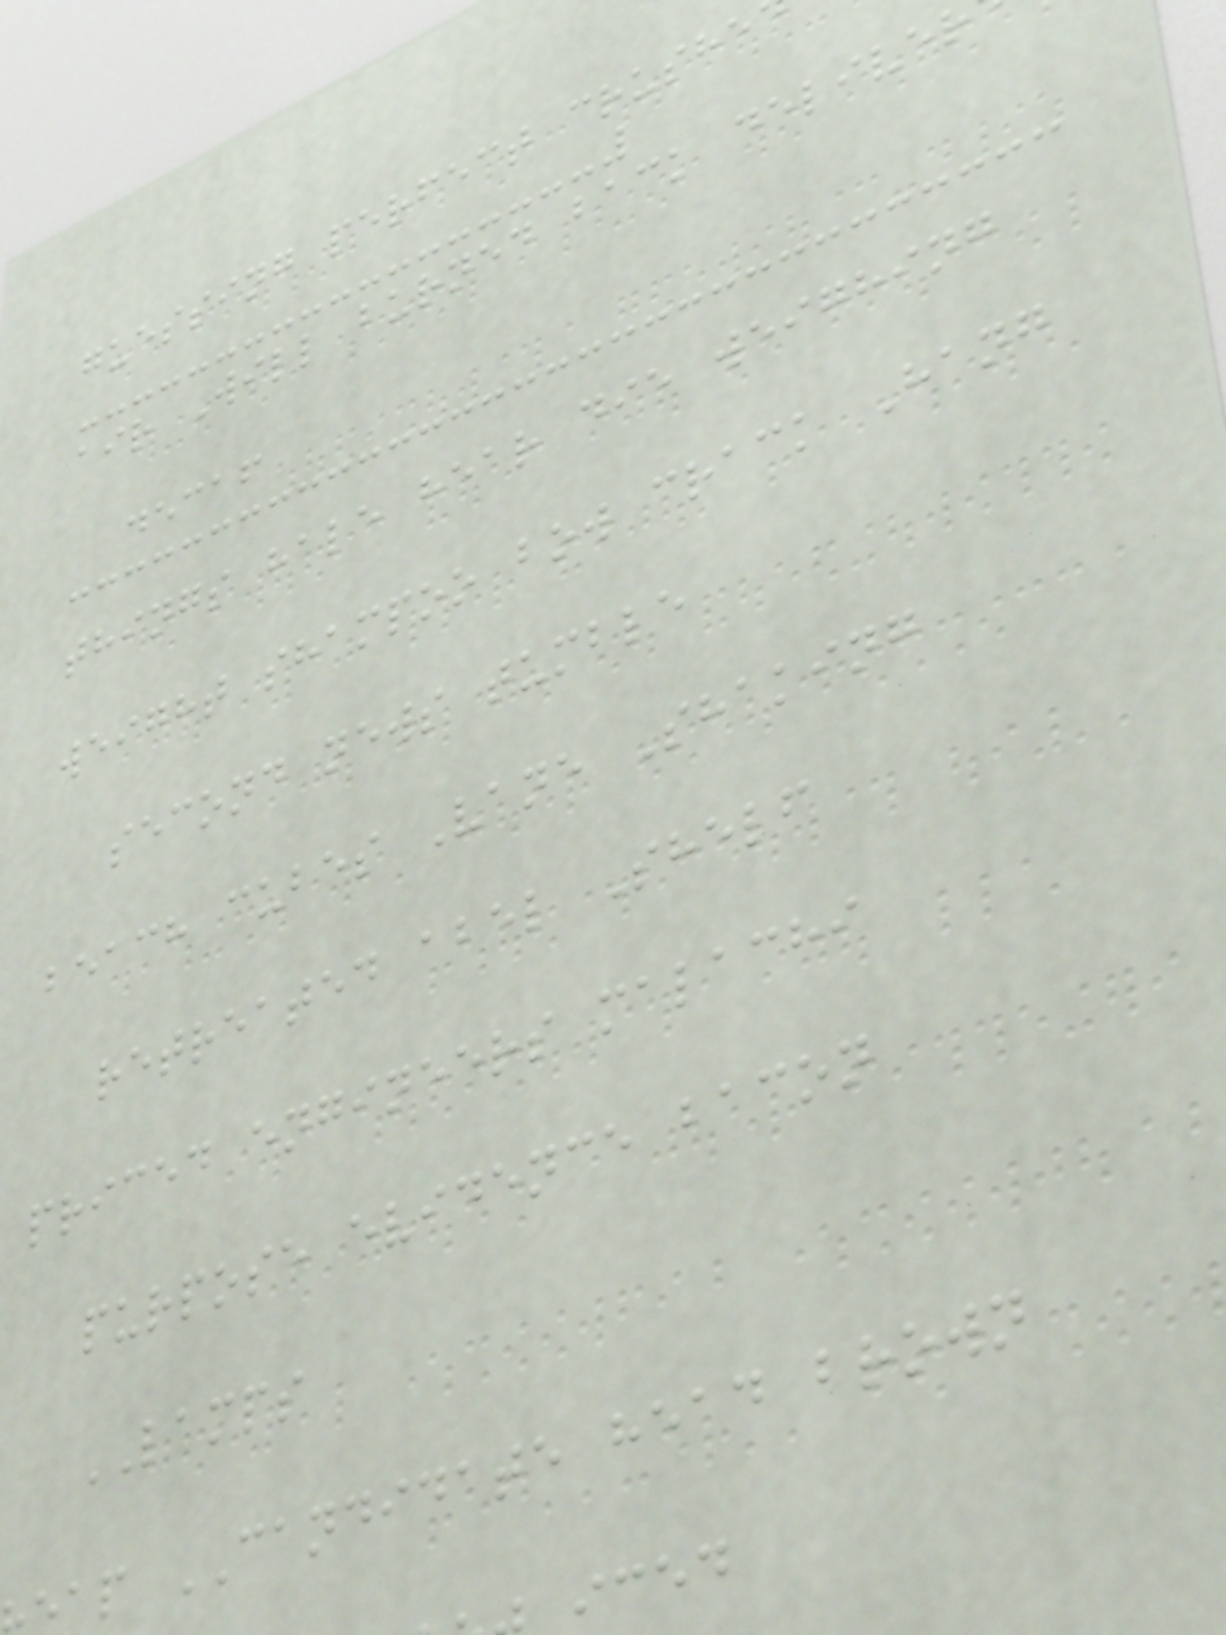guessing perfect crushe
air Will burned back deliver
decaf
things hale hear die weighing
weight shampoo bow crack Hang
second news tumble
beach cubes Vane Shaking
retreated abel Shelf
priced engineers malachi
purpose evidence bacon
LAMPS
ap CANDIDATE head brown
